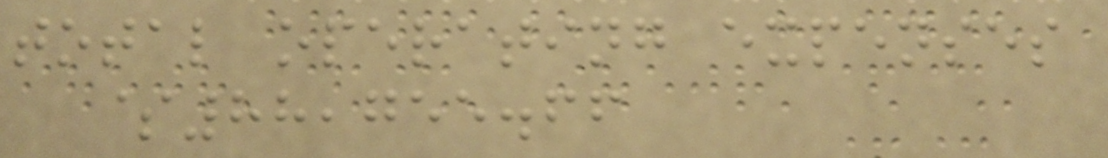total operating expenses
$88,755.66
